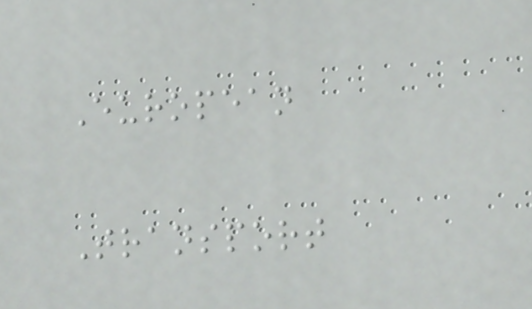European
Transport
